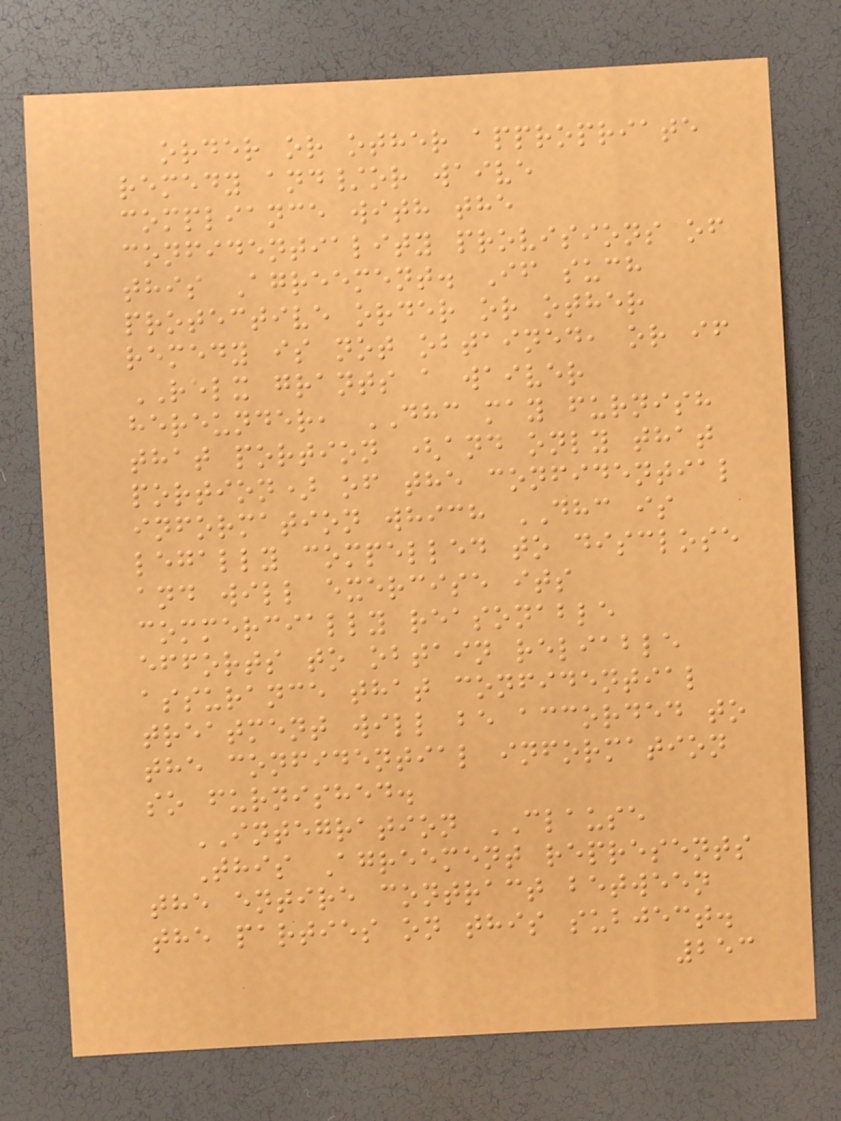order or other appropriate
remedy and/or waive
compliance with the
confidentiality provisions of
this Agreement. If such
protective order or other
remedy is not obtained, or if
RELX grants a waiver
hereunder, DHC may furnish
that portion (and only that
portion) of the confidential
information which DHC is
legally compelled to disclose
and will exercise its
commercially reasonable
efforts to obtain reliable
assurance that confidential
treatment will be accorded to
the confidential information
so furnished.
INTEGRATION CLAUSE
This Agreement represents
the entire contract between
the parties on this subject.
253
